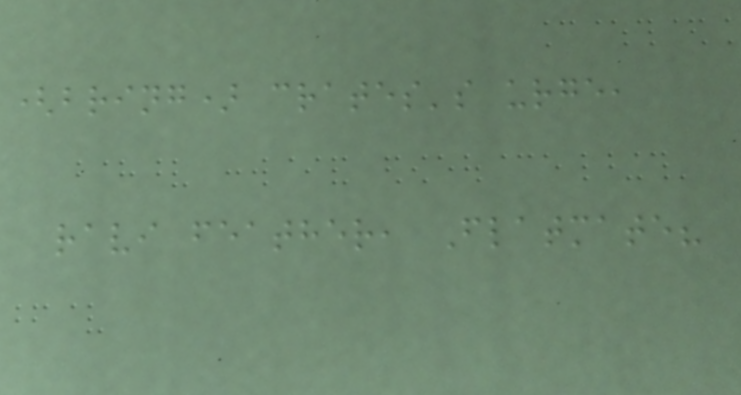(bring) crates's urge,
ravi feather, Flatmate?
